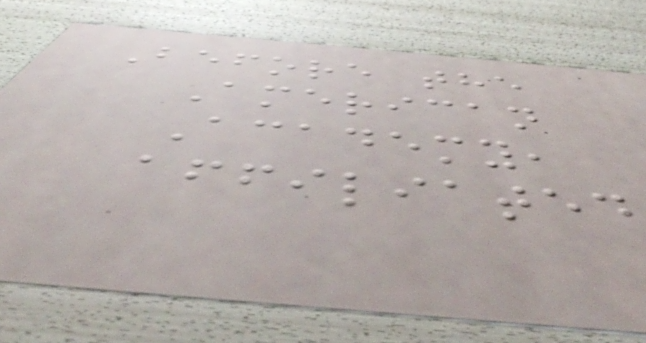Before the
American
Academy,
affiliated
